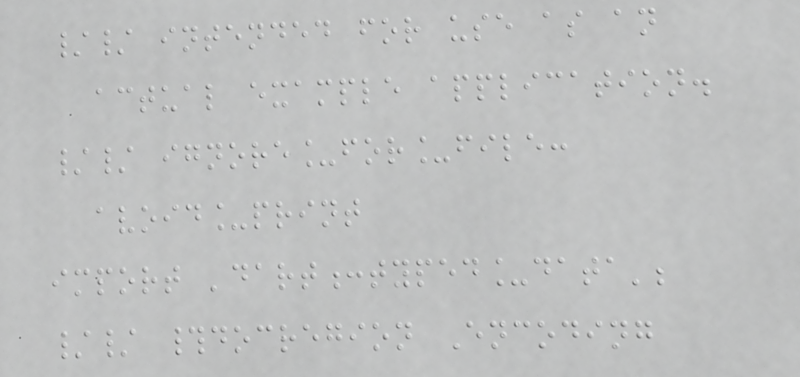// intended for use as an
actual example application.
// ignore_for_file:
avoid_print
import 'dart:typed_data';
// #docregion Encoding
